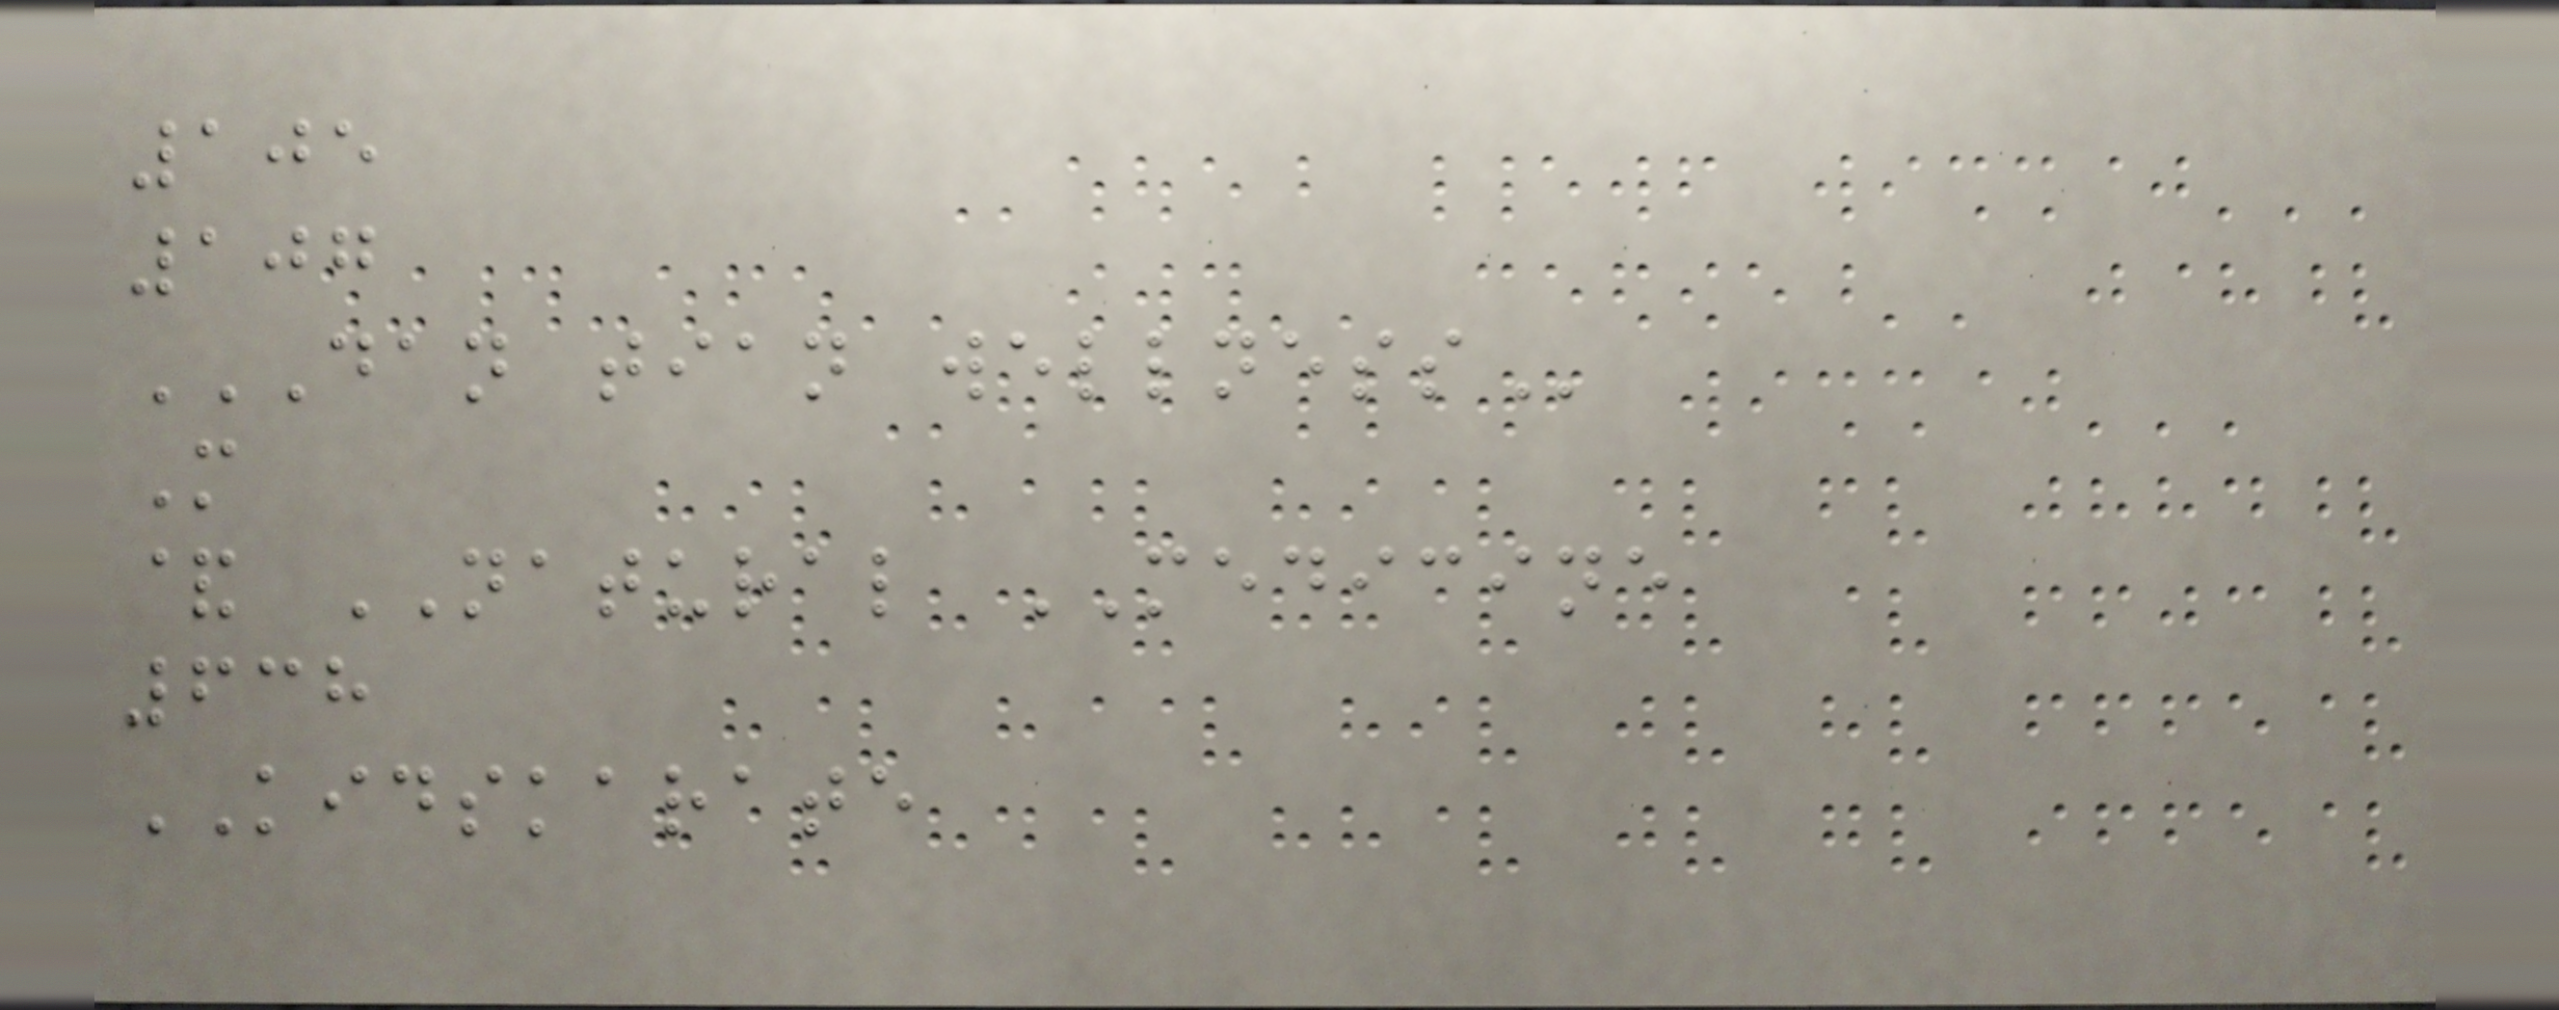105
107
DAN TIAN WELLNESS
M
& NATURAL MEDICINE
638
KIDSKARATE
